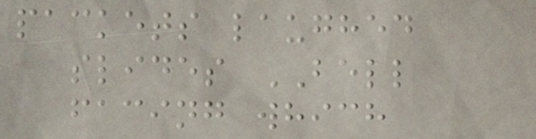packets laughed
slides BELL
facing which
